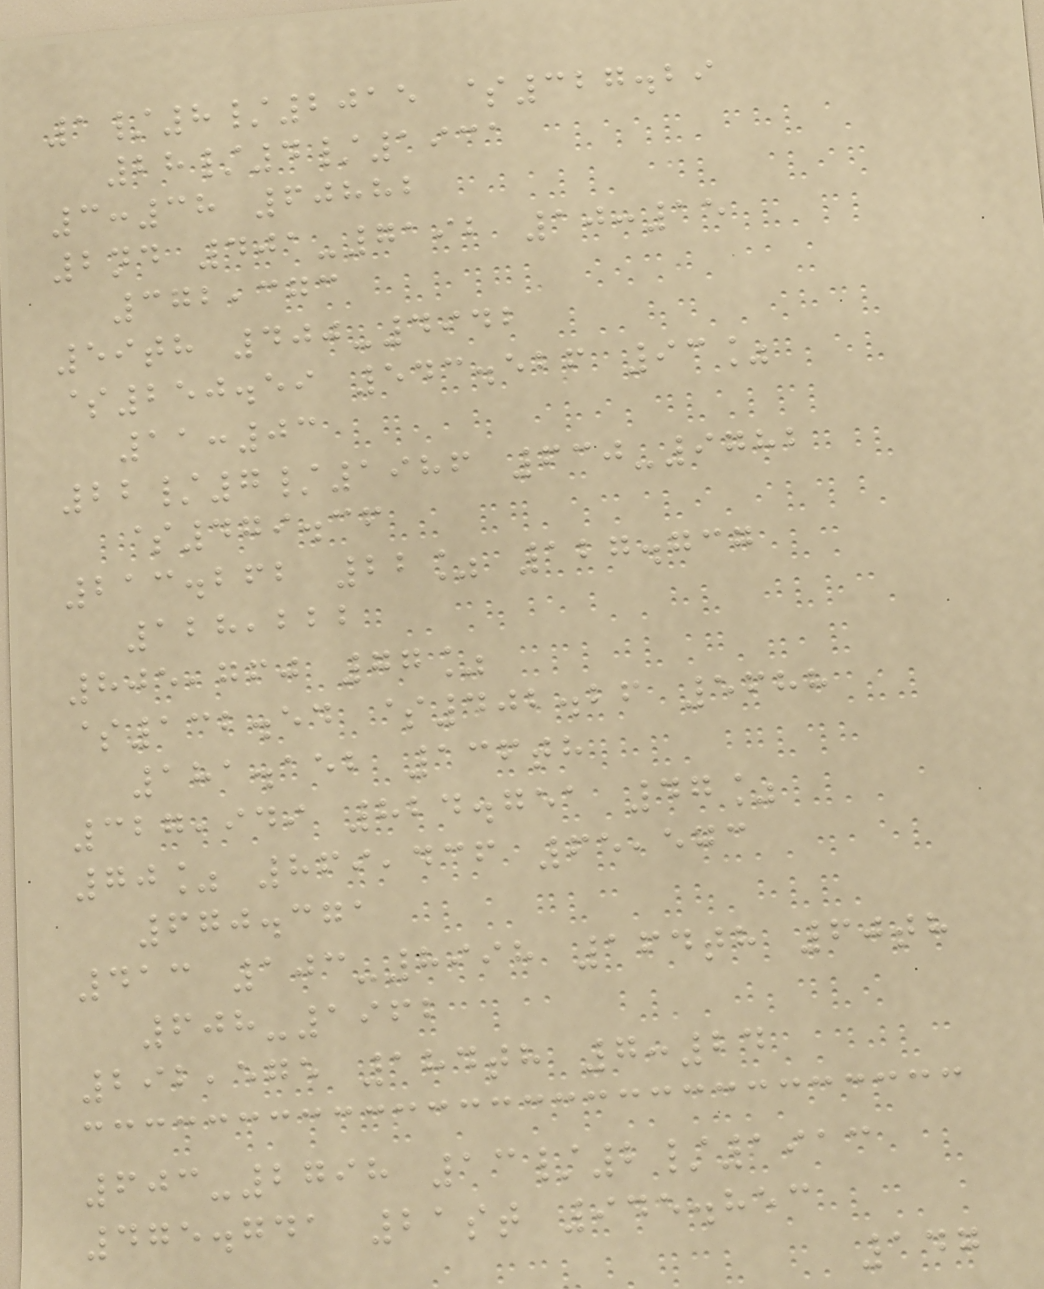1/8/2015 $327.29
28/4/1931
3:38 60882
2nd 401-7192 10:15
372,373
59th 400-4942
$250.59 543.526 93%
11:03
22/7/1986 630-9782
$479.36
213.262 22% 127.737
128,222
805,760 77%
$132.54 $402.26 5688
181.152 136th
327,949 824.751 47%
70% 869,436 65,573
670.371
413 103-8998 164th 60th
608-1962
292,575 184th 7:24
603-2798 13/2/1913
475.741 21st 945.853
147
